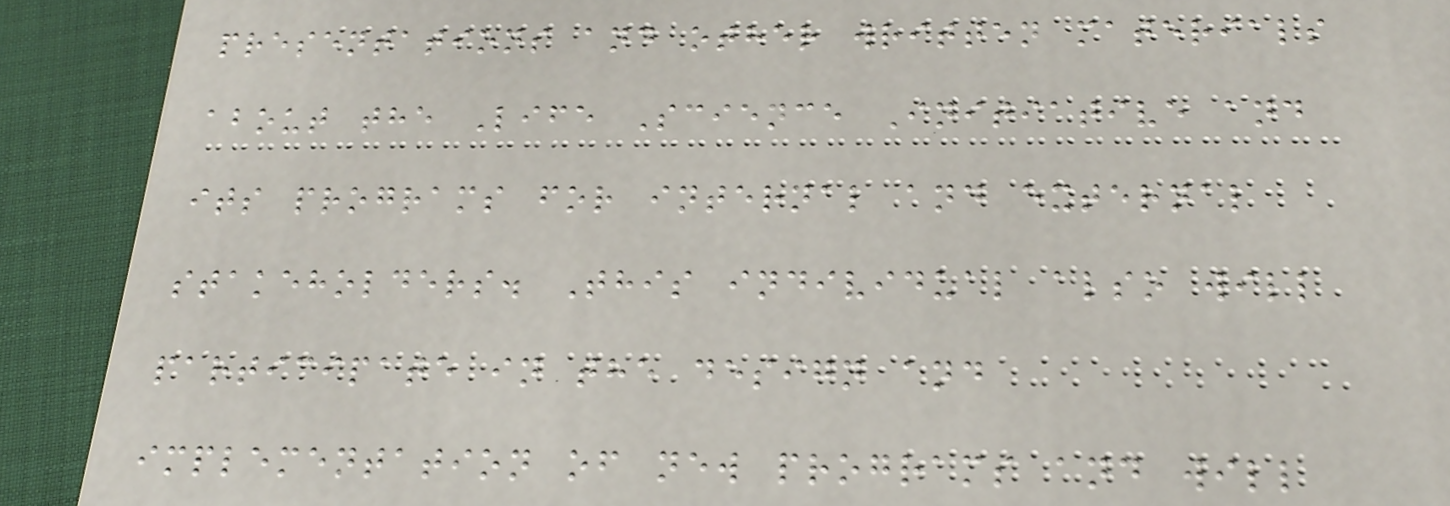presentations and other written materials
about the Life Science Initiative and
its programs for internal and external
stakeholders. This individual also will
participate in the design and
implementation of new programs and will
